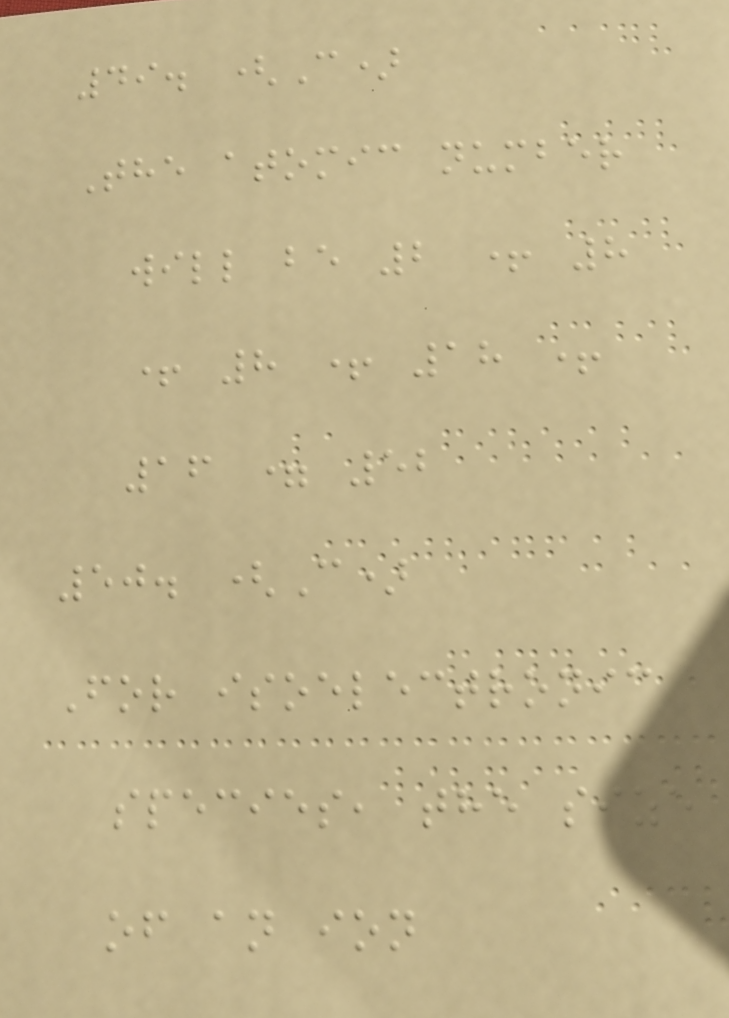49. (C)
The atomic number
will be 2 + 8
+ 8 + 18 +
16 = 52
50. (C)
For isoelectronic
species, the size
of an ion
